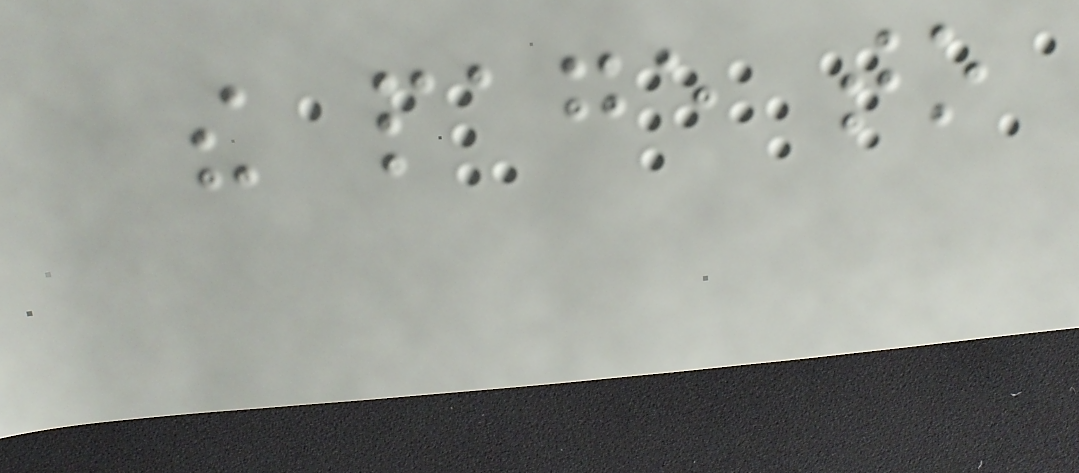the page to
